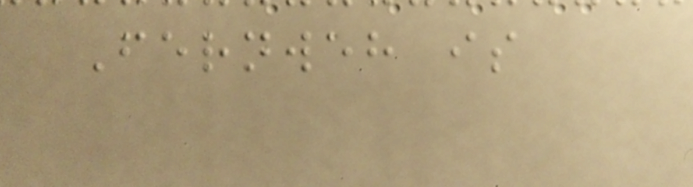Fernweh is
